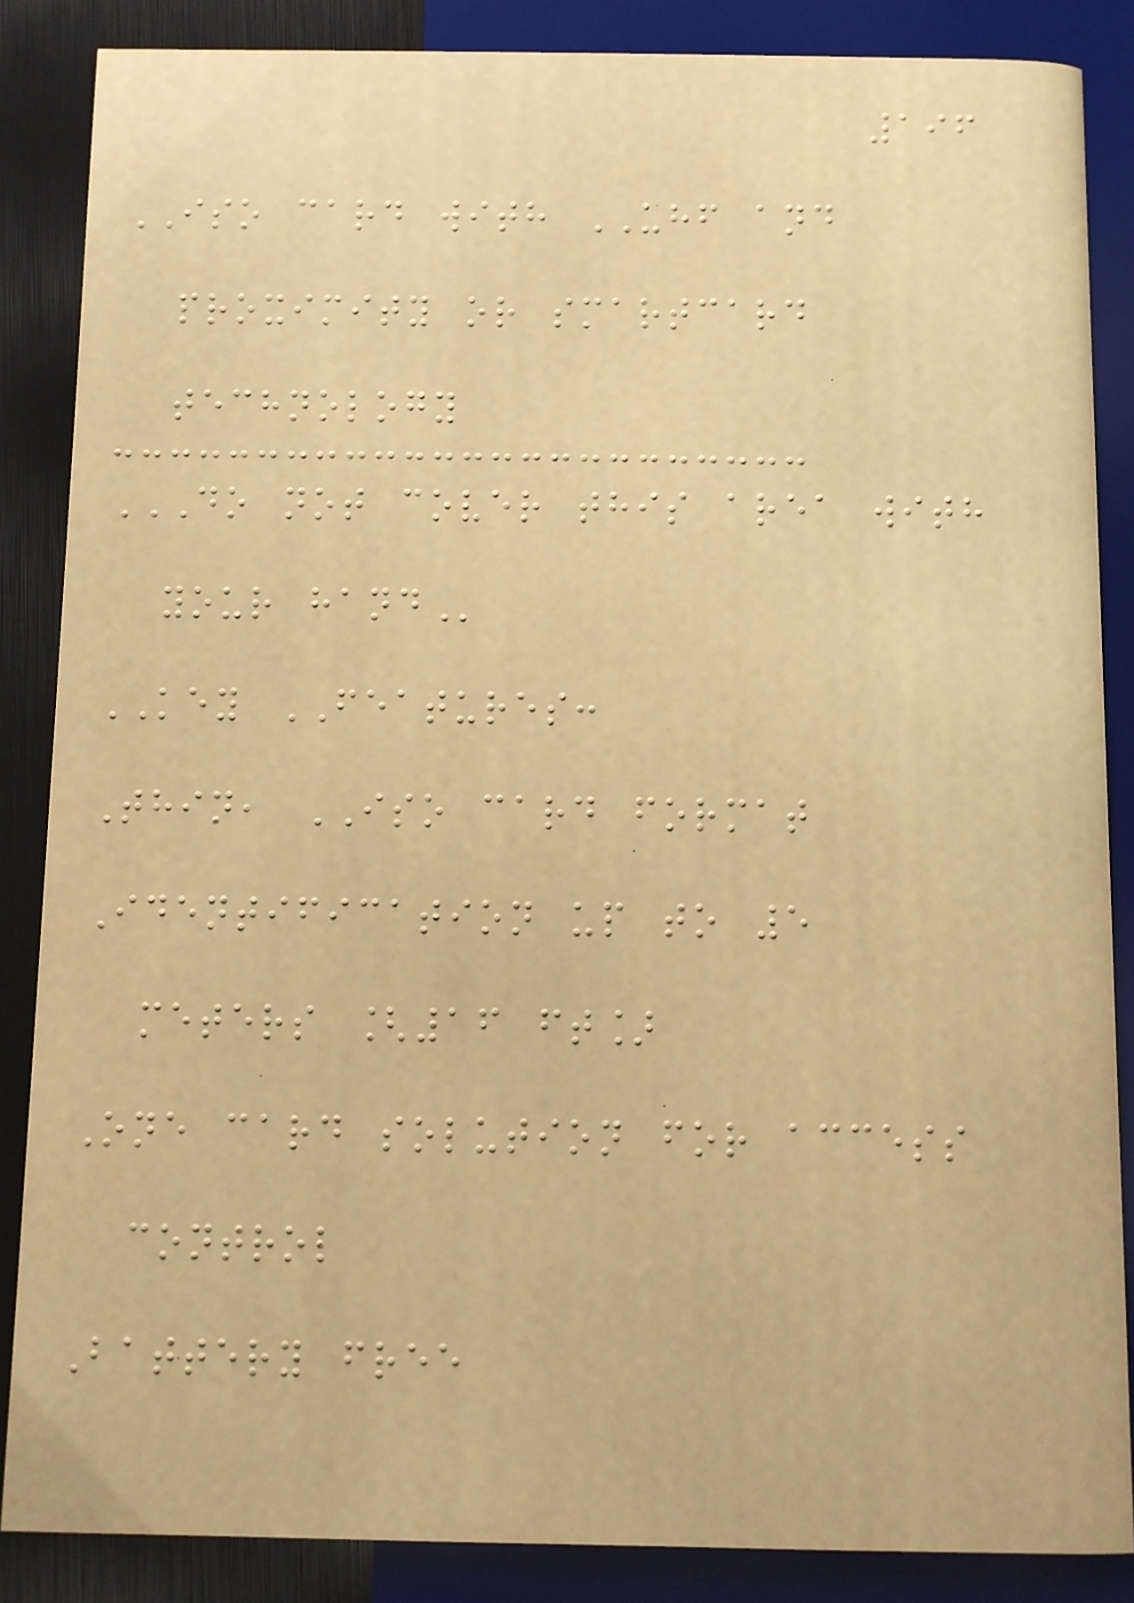196
ISO card with UHF and
proximity or smartcard
technology
DO NOT COVER THIS AREA WITH
YOUR HAND
KEY FEATURES:
Thin, ISO card format
Identification up to 5
meters [16 ft]
One card solution for access
control
Battery free
